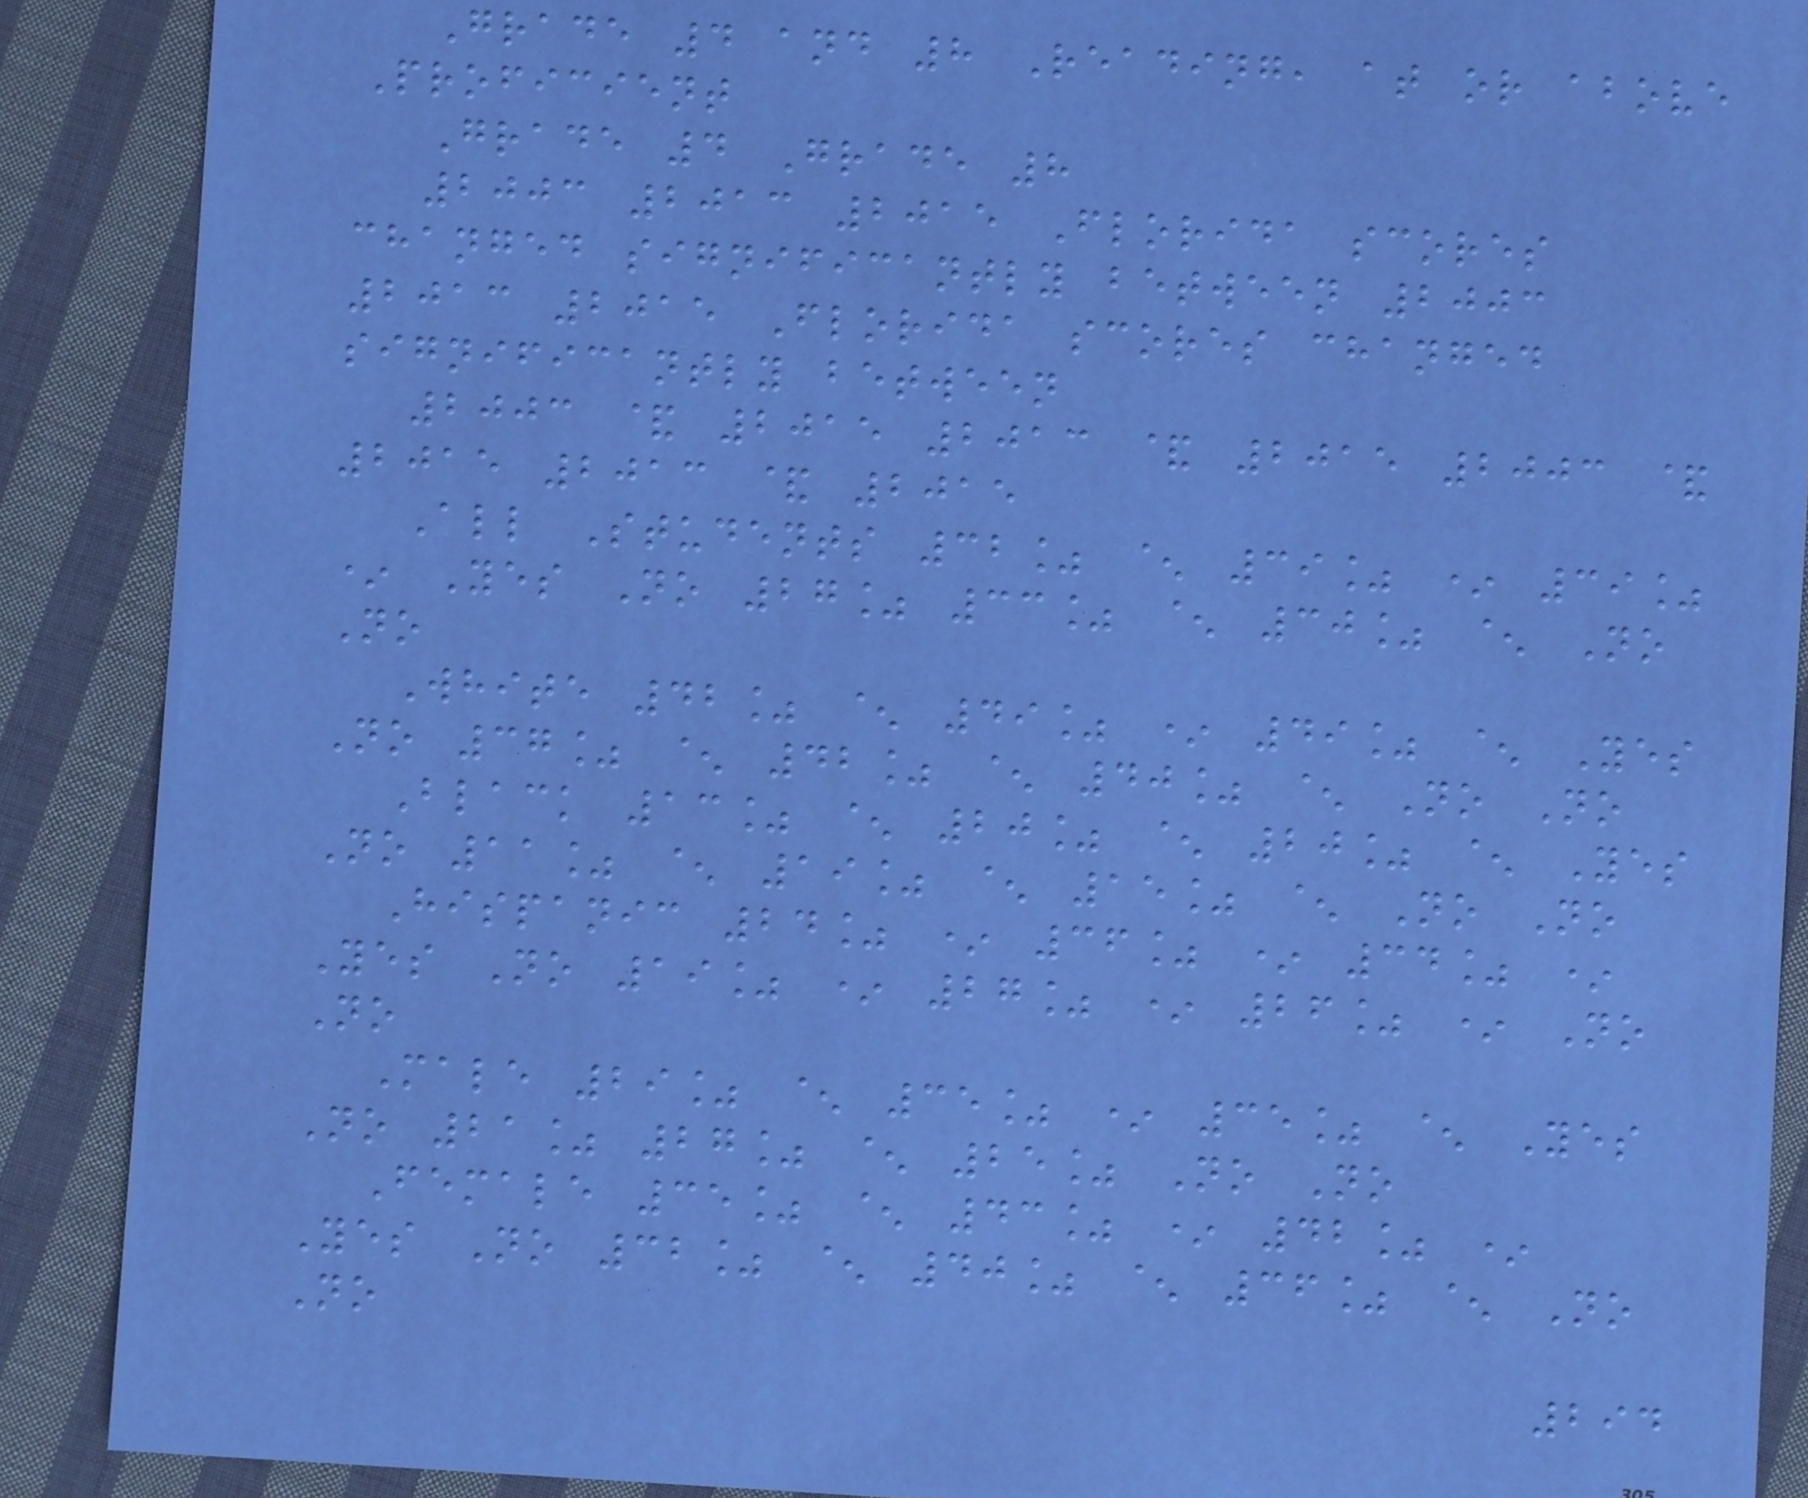Grade 4 and 8 Reading, at or above
Proficient
Grade 4 Grade 8
2003 2013 2015 Florida scores
changed significantly between 2003
2013 2015 Florida scores changed
significantly between
2003 & 2015 2013 & 2015 2003 &
2015 2013 & 2015
All Students 32% ^ 39% * 39%
* Yes No 27% 33% ^ 30% ^ No
No
White 42% ^ 49% * 49% ^ Yes
No 37% ^ 42% ^ 40% ^ No No
Black 13% ^ 20% ^ 20% ^ Yes
No 11% ^ 19% ^ 15% ^ No No
Hispanic 24% * 36% * 34% *
Yes No 19% * 27% * 26% * No
No
Male 29% ^ 35% * 35% ^ Yes
No 21% 27% ^ 25% No No
Female 35% ^ 43% * 42% *
Yes No 32% ^ 40% ^ 36% ^ No
No
294
